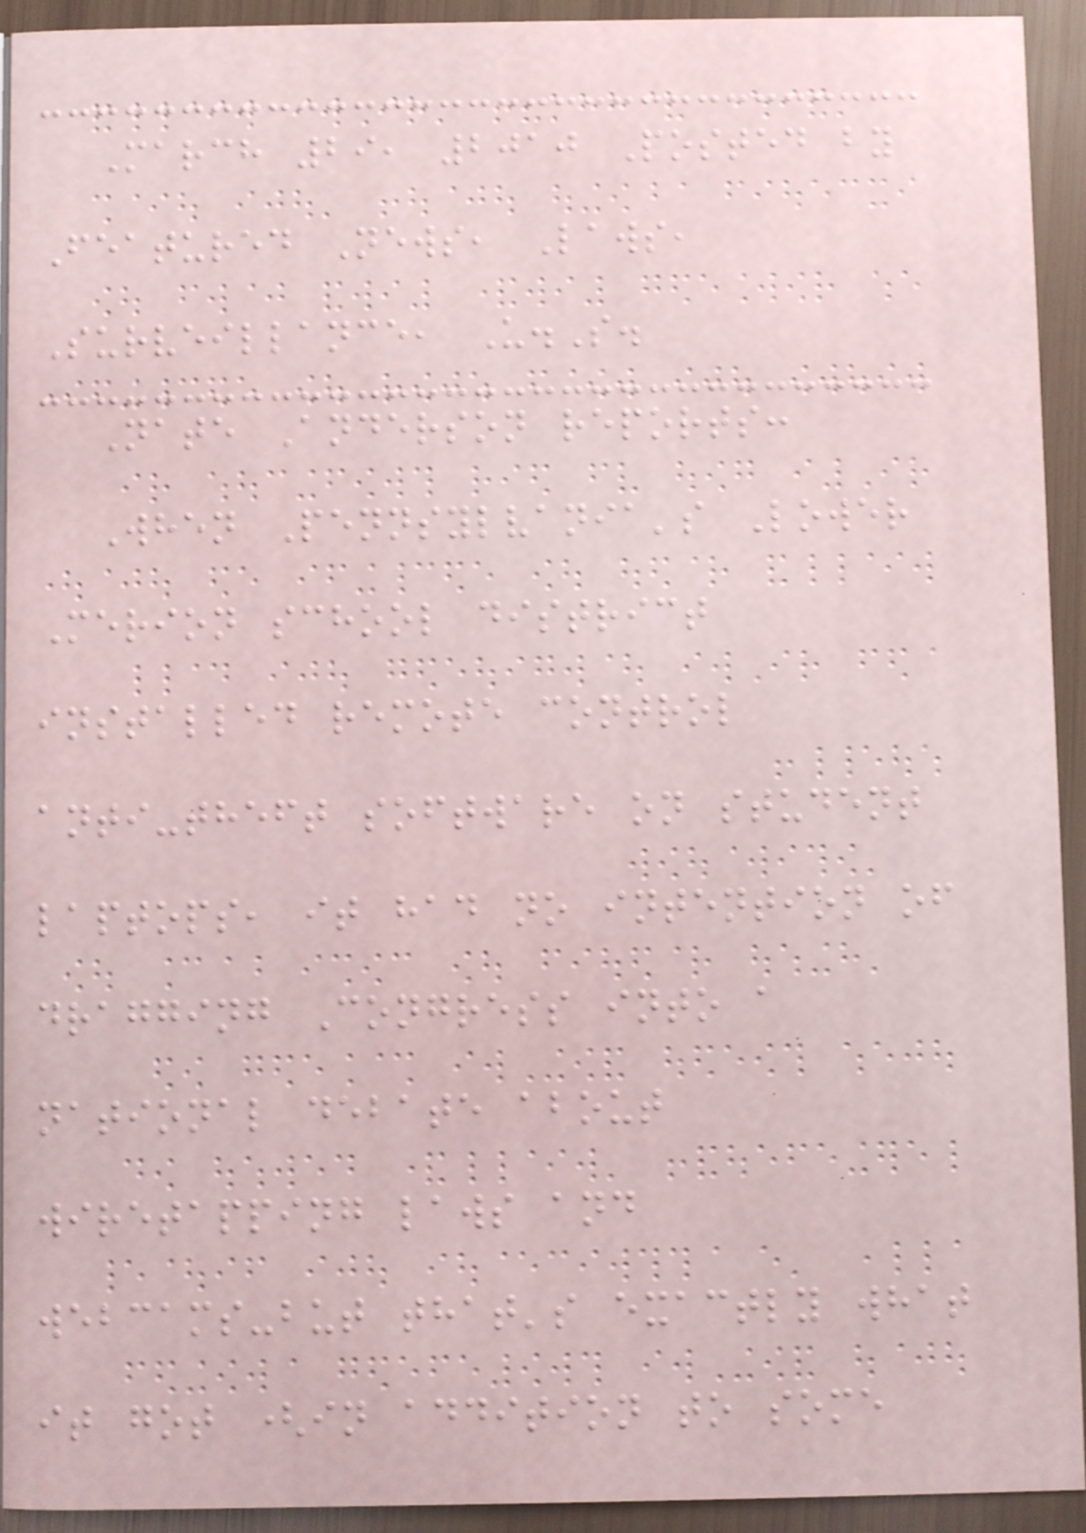March 29, 2010 Posted by
Featured News, Laws,
Surveillance, U.S.
Nate Anderson reports:
When Pennsylvania's Lower
Merion school district
installed remote control
anti-theft software on student
laptops, it had no intention of
dragging Congress into a
national debate about
wiretapping laws and
webcams-but that's exactly what
it got (in addition to some
